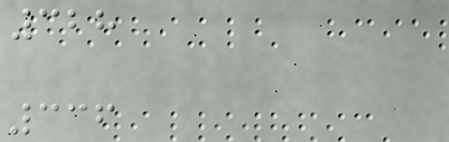328
336
